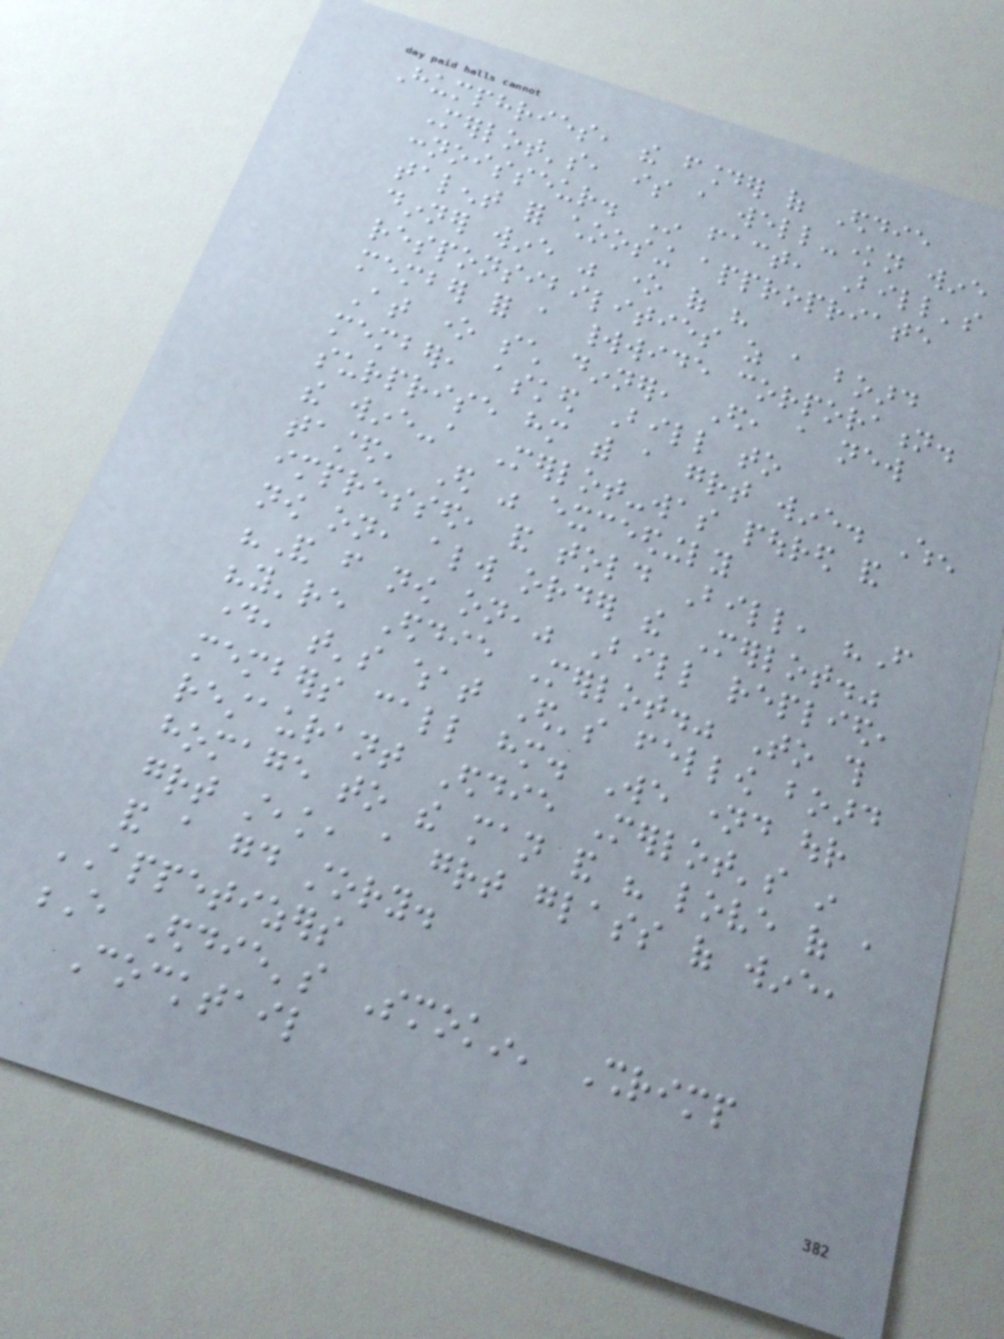Humphries, the founder of Eddie
Merlot's, is a well-known wine
connoisseur. In fact, Bill's
talent for choosing appropriate
dinner wine was one of his
responsibilities as a board
member for a worldwide corporation.
At one such dinner, Ed, a new
member, asked Bill to
surprise him with a great wine. When
the wine-a Merlot-was poured and
tasted, Ed was exceedingly
impressed, and told Bill, "From
now on, always order the Merlot."
"And from now on," Bill replied,
"you're Eddie Merlot." To this
day, that's what Ed's fellow board
members call him. We named our
restaurant Eddie Merlot's in
homage to the man and his love of a
great steak, a great glass of wine,
and a good story.
APPETIZERS
E Eddie's Smokin' Shrimp
Cocktail
